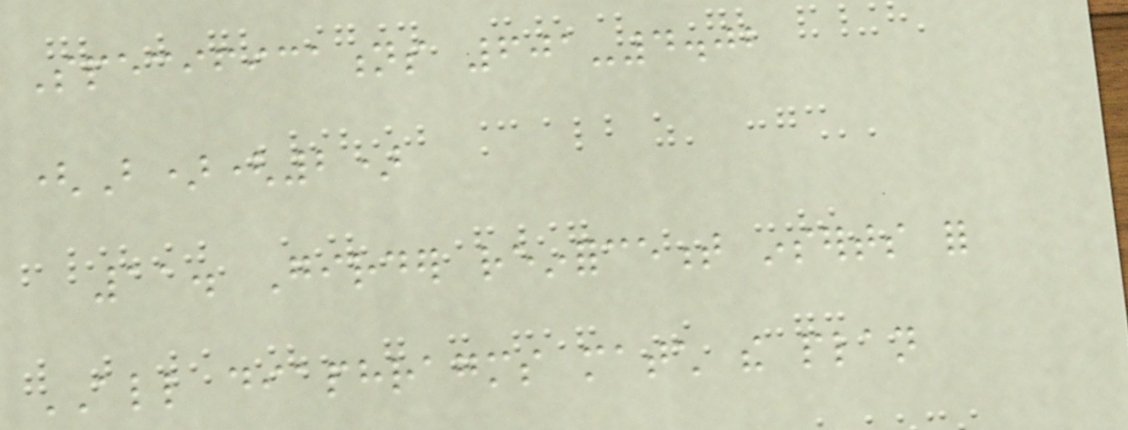Specifications 601-4.02
(B)(2)
11. Girder reinforcement inserts for
ALL diaphragms match the plan
